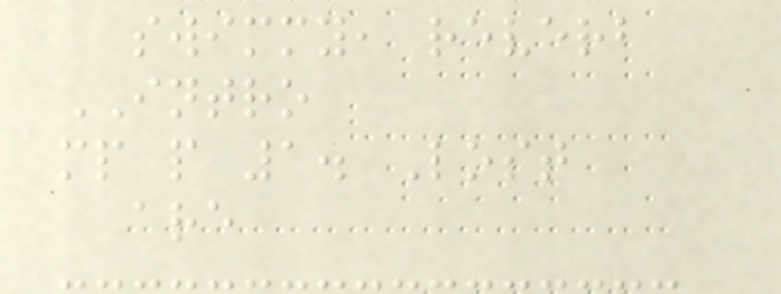swimmy, reverb
INTRO
mp p 1. Lost
are
